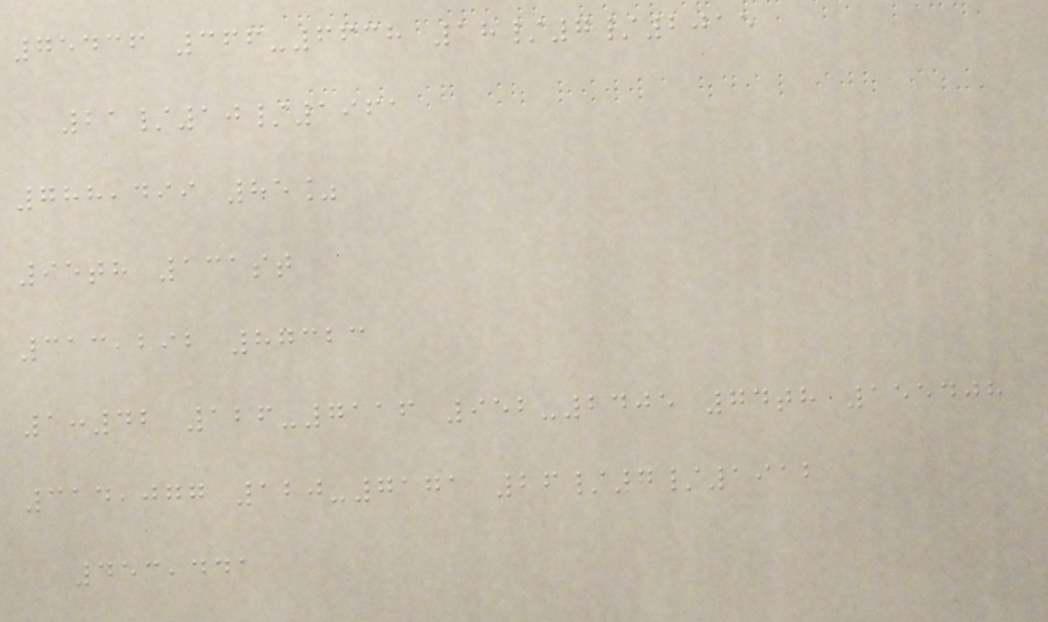75436 366-6638 18/7/2015
21/10/1961
788,499 85%
95th 131st
313,292 87323
1:42 126-7116 952-2405 74th 155408
314,077 120-7171 26/7/1912
453,441
